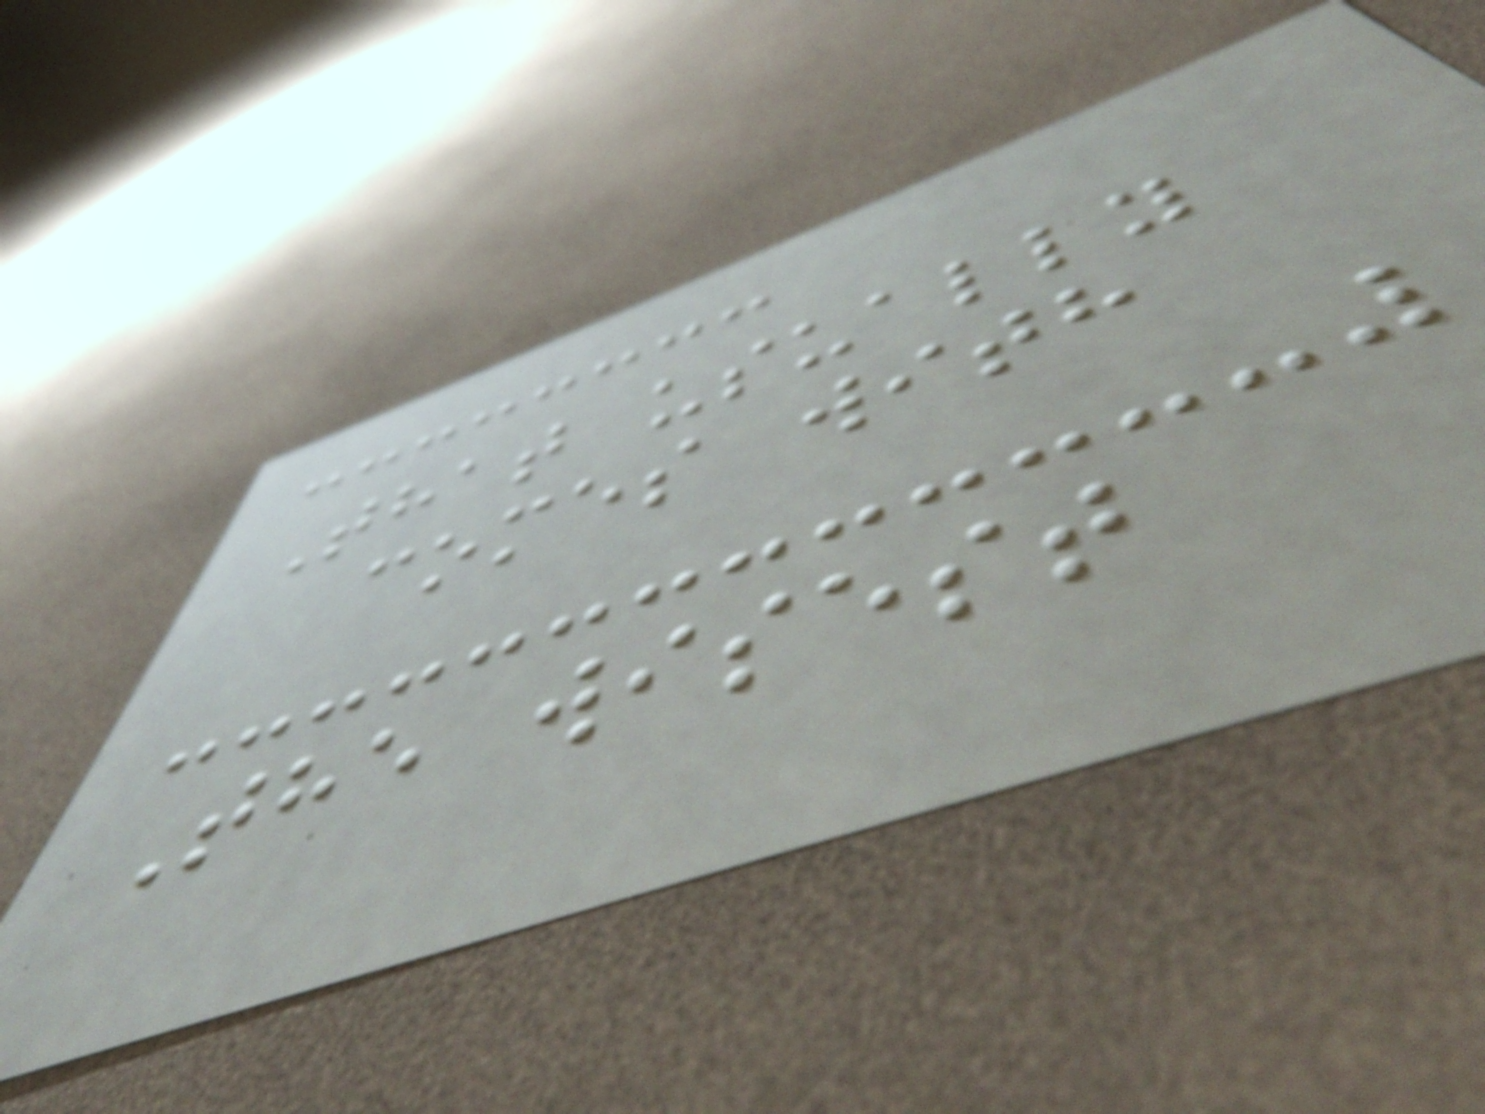That usually
comes with
The wisest
